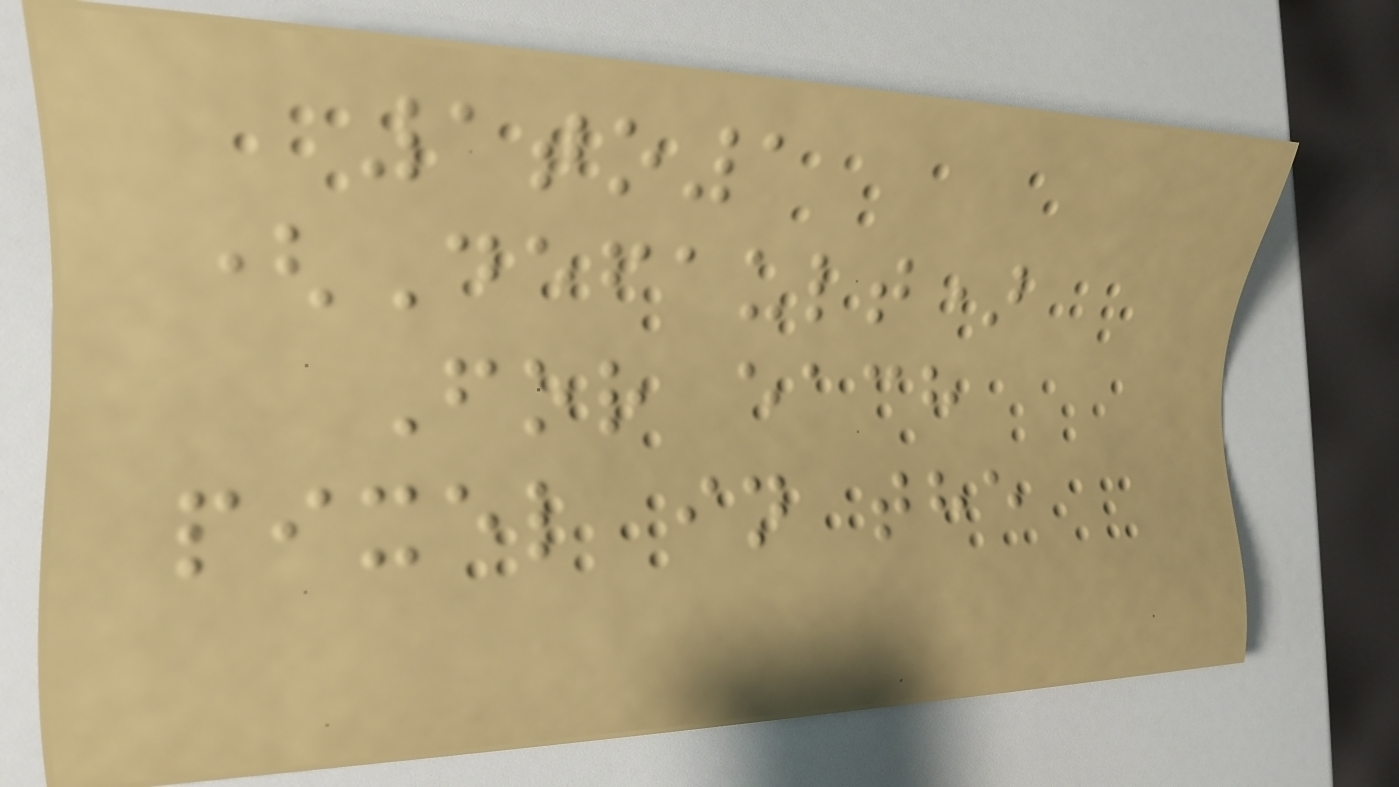1to1
(Default)
For each
pixel in the
